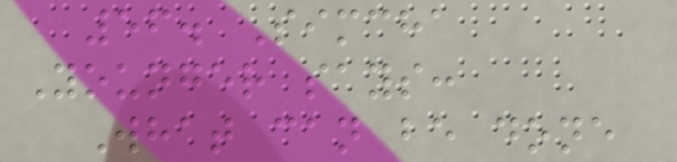56. Simcha
Younger says:
What can be done
